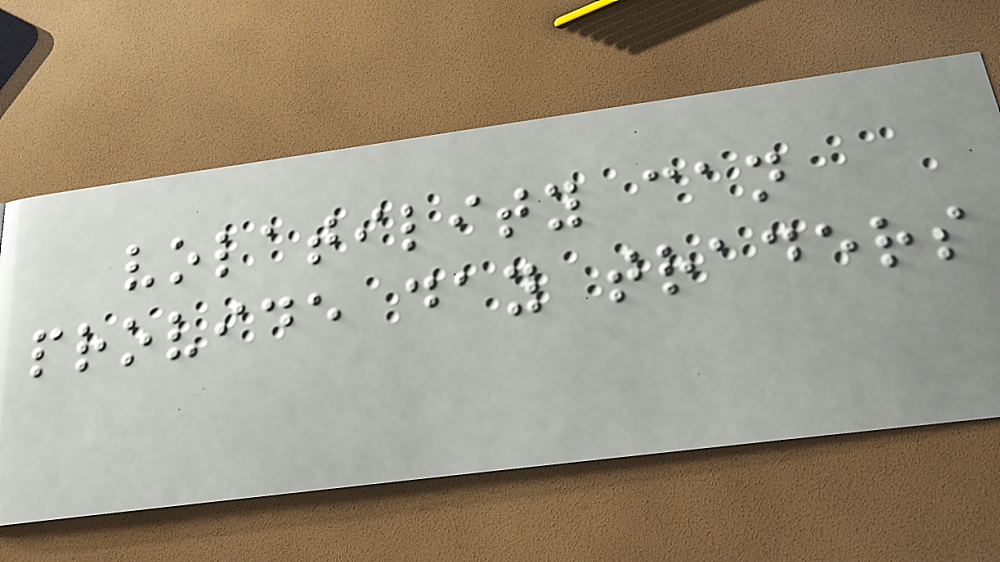volatility can
provide day traders
